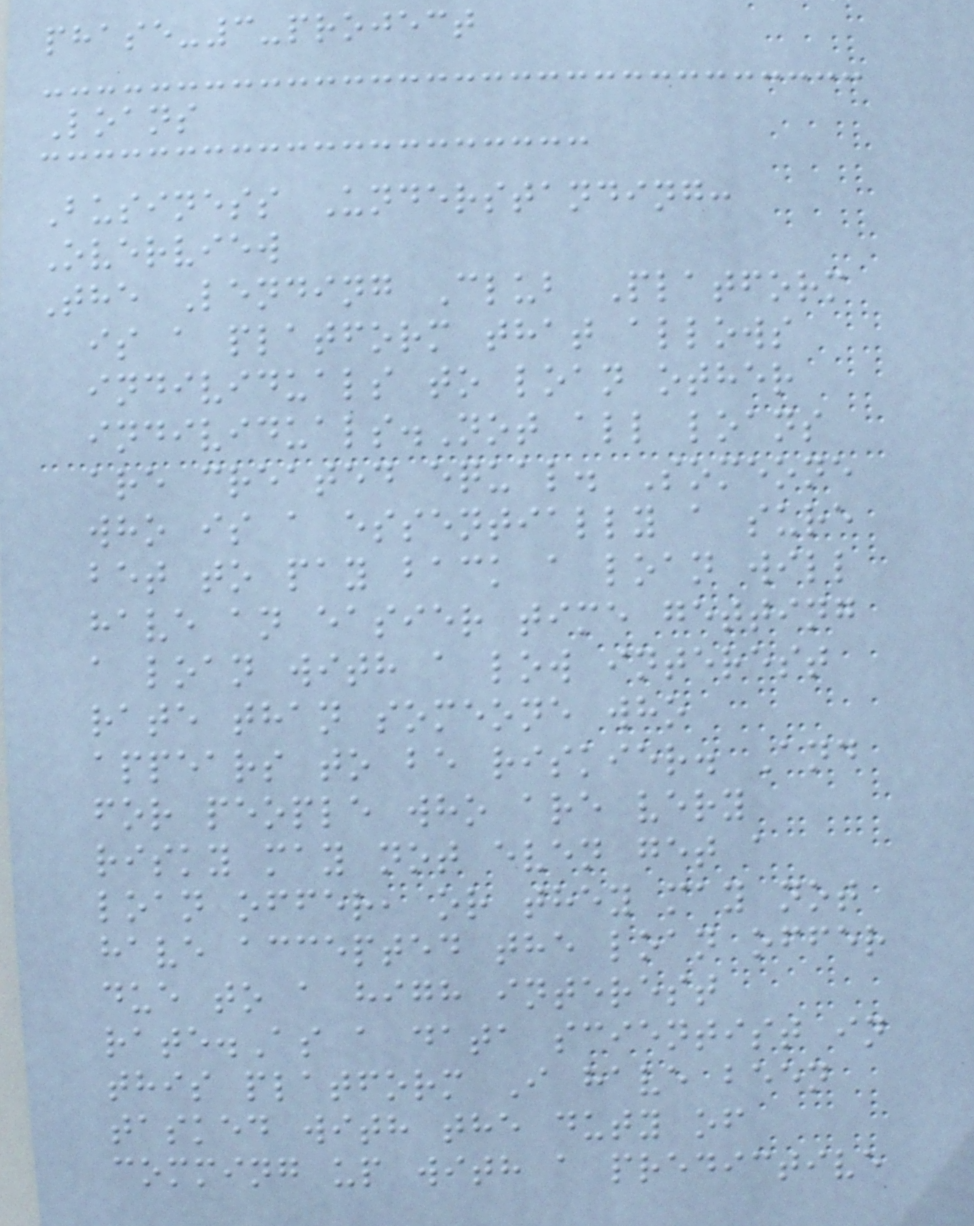phase-3-project
Loans
Business Understanding:
Overview
The Lending Club Platform
is a platform that allows
individuals to loan other
individuals.Not all loans
are created equal. Someone
who is a essentially a sure
bet to pay back a loan will
have an easier time getting
a loan with a low interest
rate than someone who
appears to be riskier. And
for people who are very
risky may not even get a
loan offer, or they may not
have accepted the loan offer
due to a high interest
rate.As a data scientist in
this platform I have been
tasked with the duty of
comming up with a predictive
